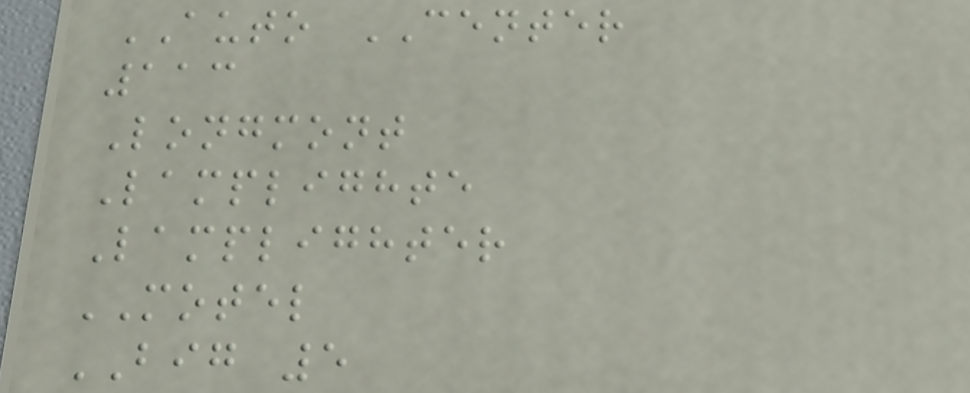AUTO CENTER
113
Longmont
Lamplighte
Lamplighter
MOTEL
BIG 5
